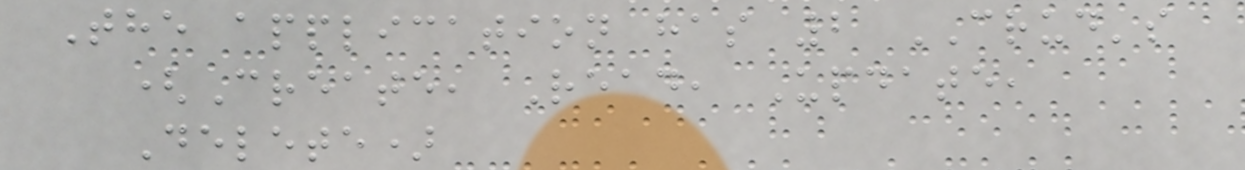The application has 2 CRUD's
(Create, Read, Update,
Delete)
